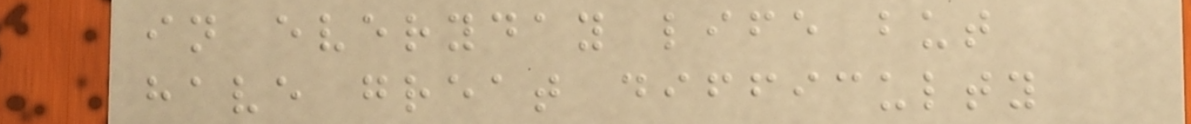in everyday life but
have great difficulty
